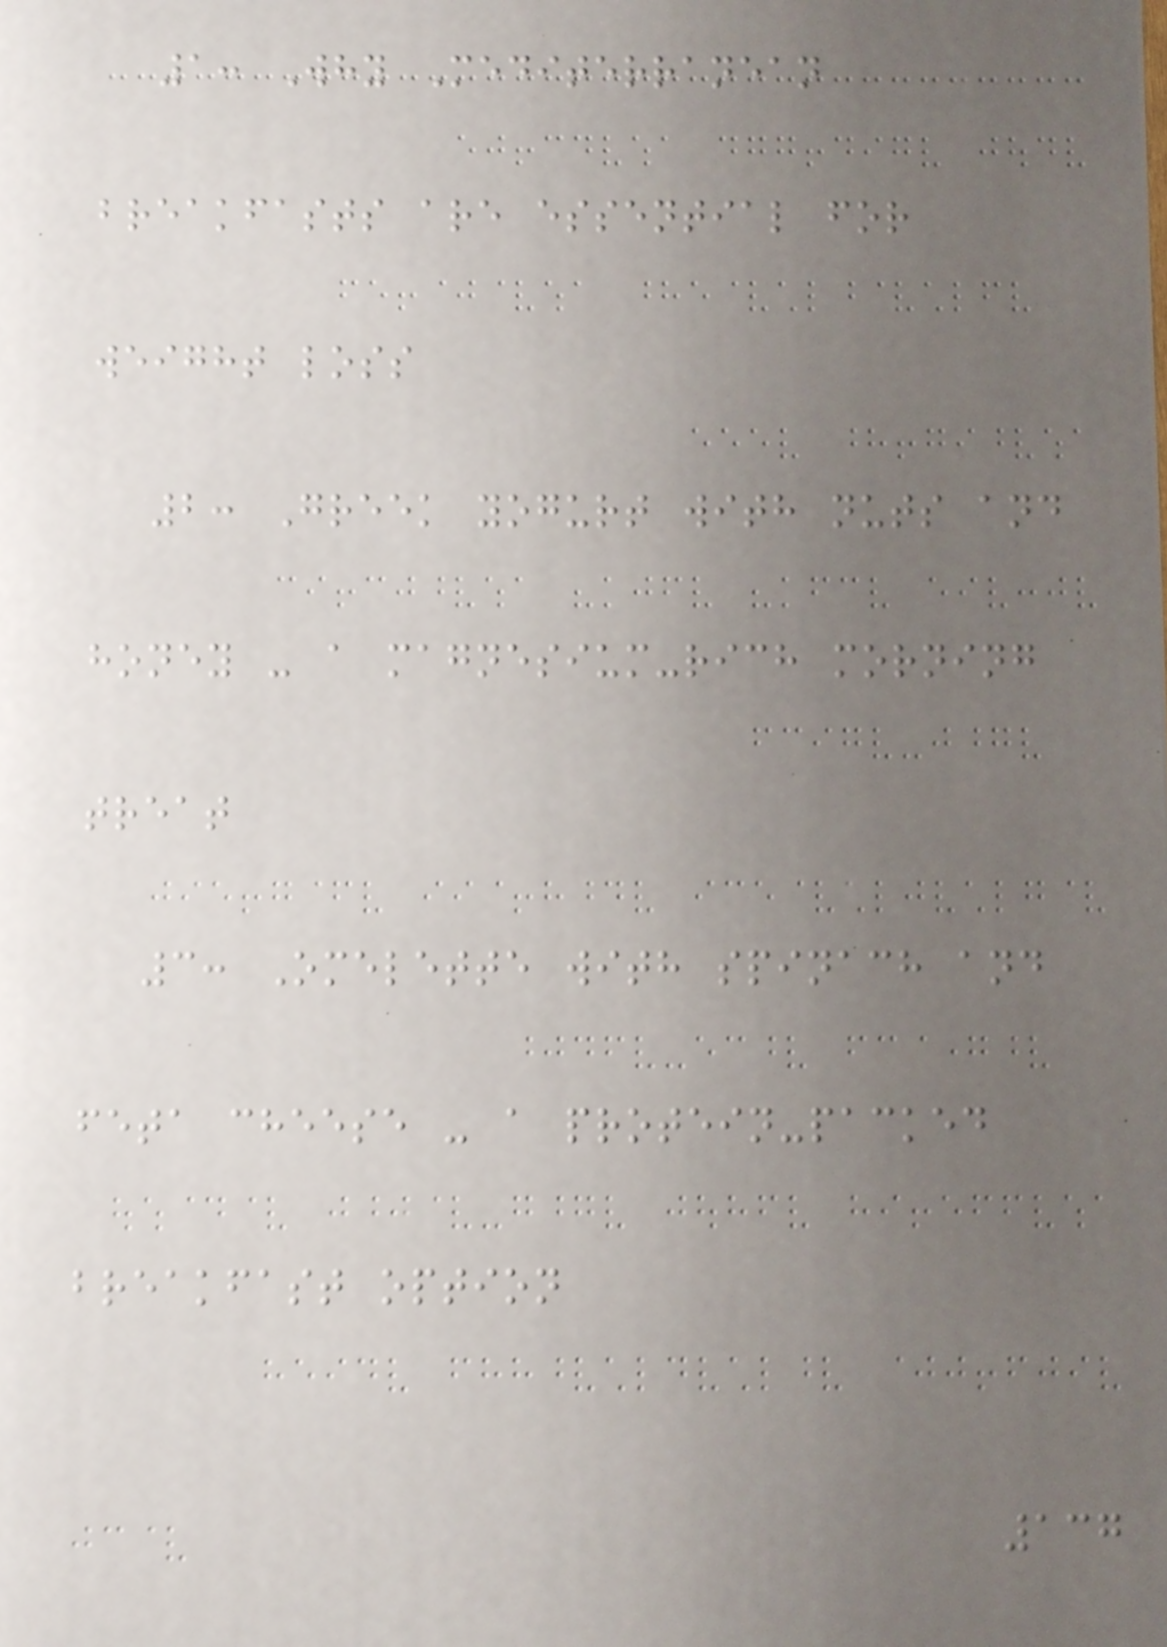1: Why Mediterranean
breakfasts are essential for
weight loss
2: Greek yogurt with nuts and
honey - a magnesium-rich morning
treat
3: Omelette with spinach and
feta cheese - a protein-packed
breakfast option
137
